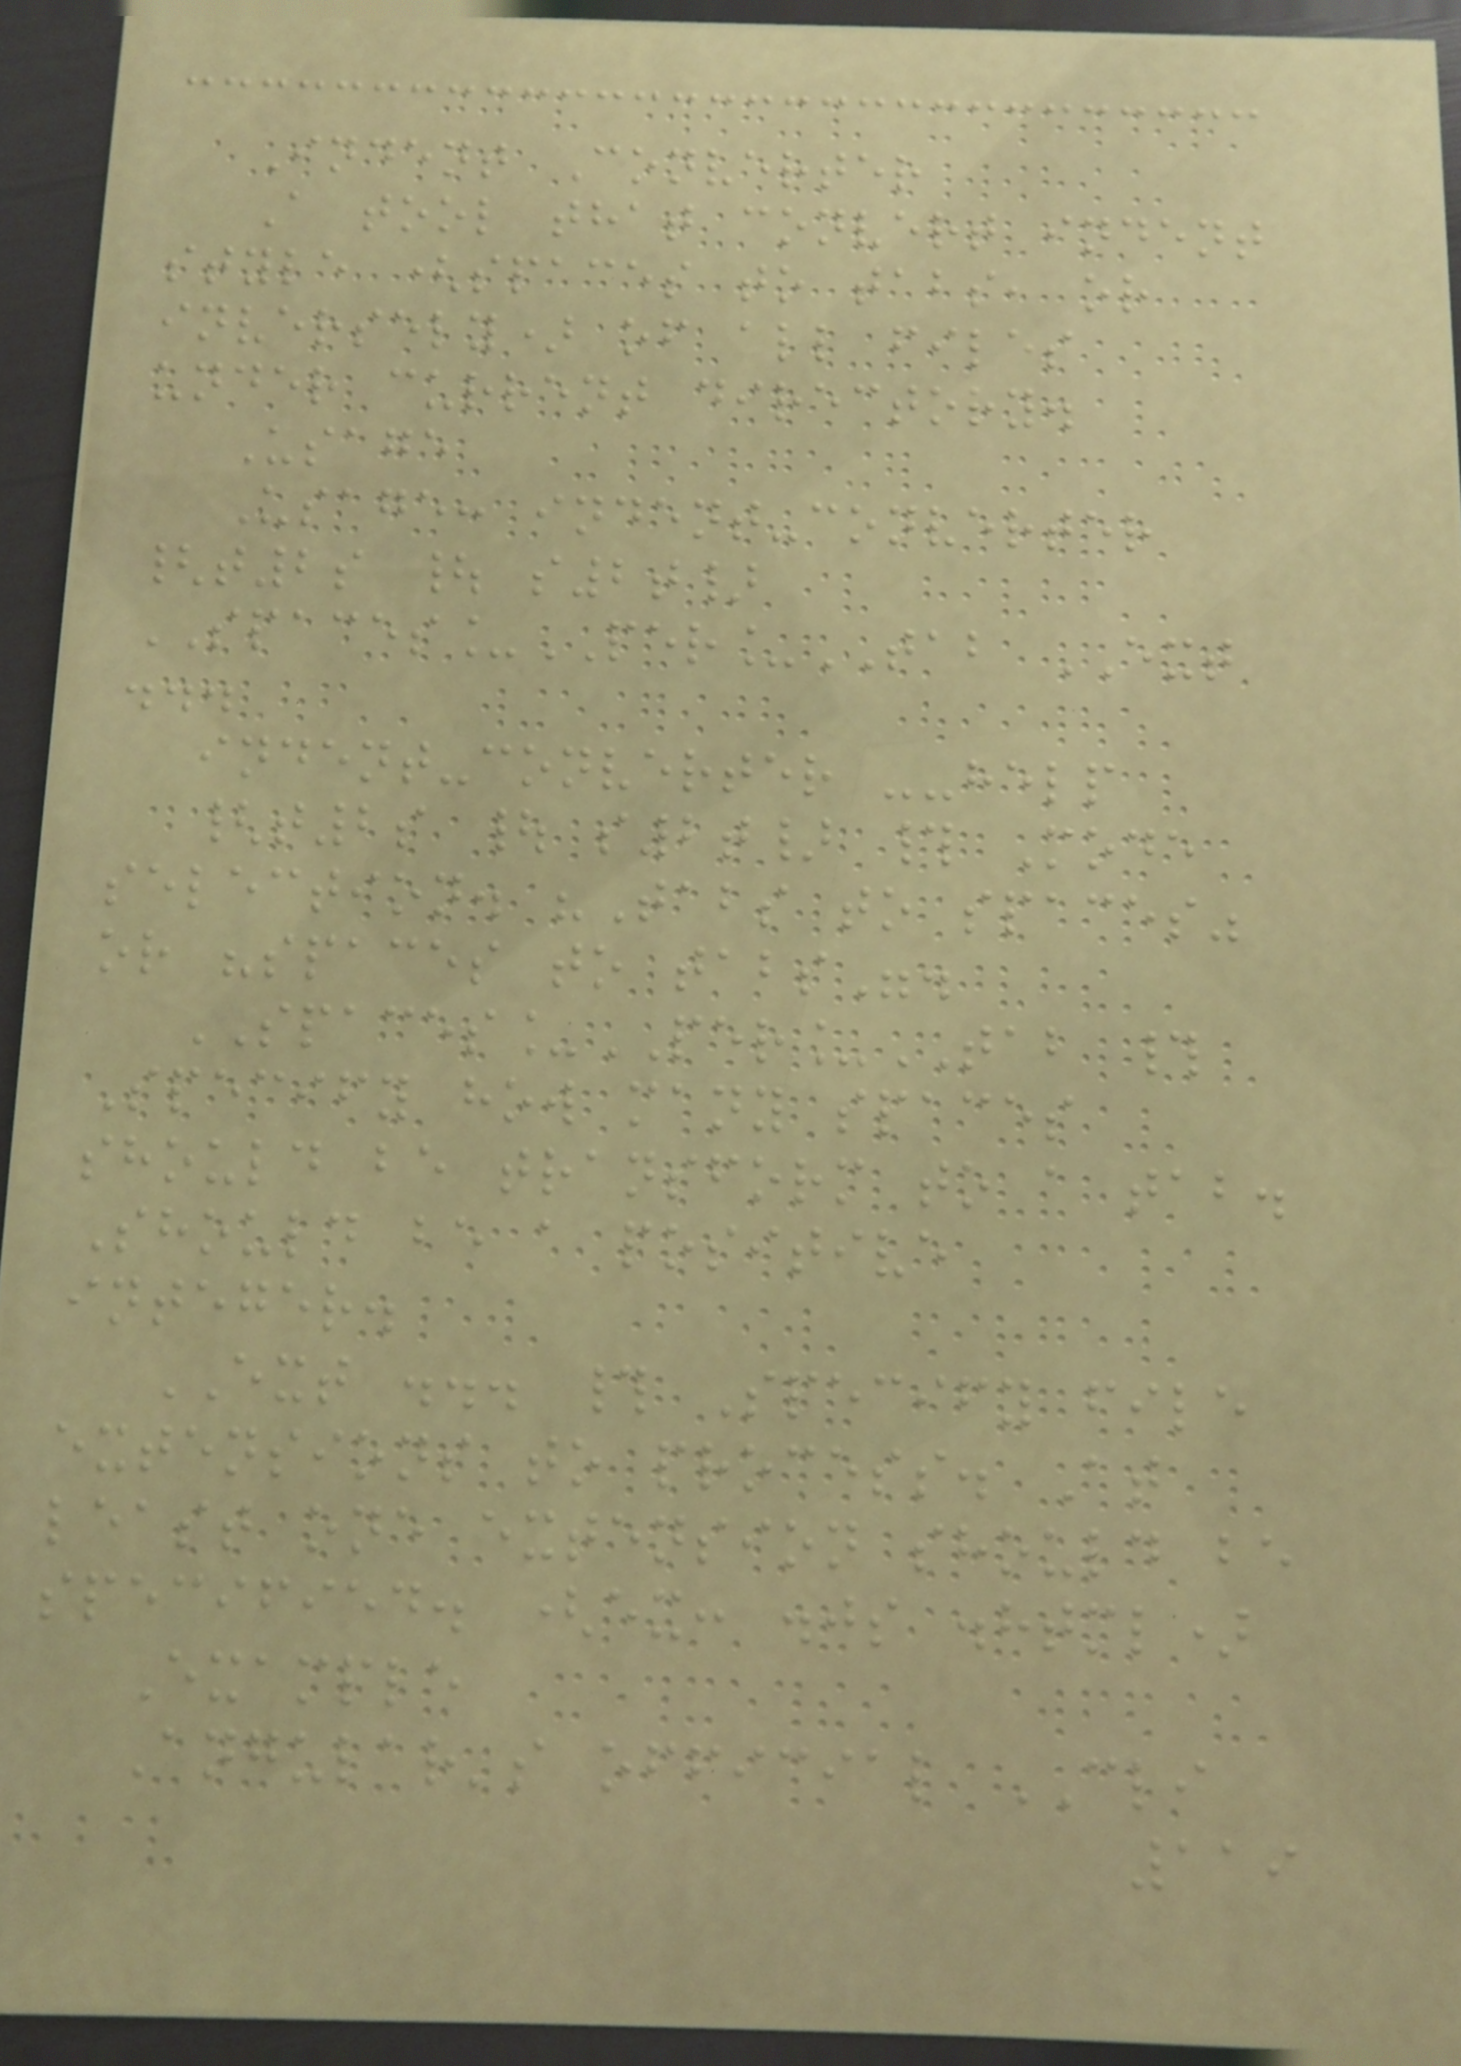Indent Converter
A tool that convert indent
style (spaces to tabs, or
inversely) of all files
under current directory.
Usage
Usage: indent-converter
{t2s | s2t}
SPACES_PER_TAB EXT
...
indent-converter --help
{t2s | s2t} # Mode
selection. "Tabs to spaces"
or "spaces to tabs".
SPACES_PER_TAB #
Specify how many spaces
should be transform to a tab.
Should be a positive
integer.
EXT ... # Specify file
extensions to process. At
least one extension should be
specified. (ex: .js .html)
Example
Angular's official CLI
119
